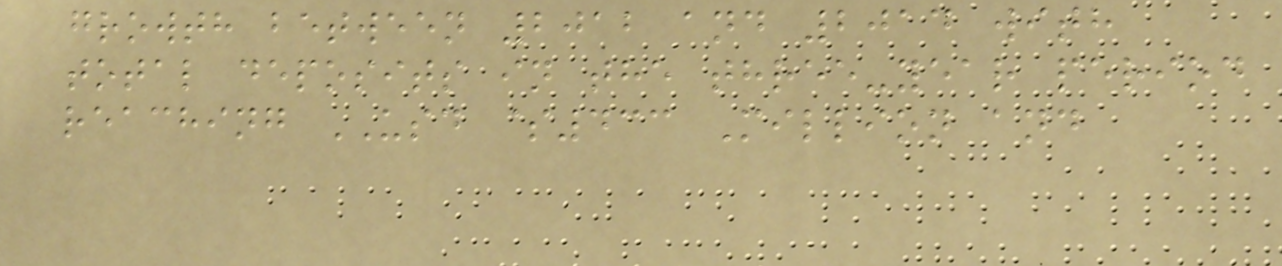growth between 2012 and 2014 with
total deposits in the three-year period
reaching USD $433 Million and
